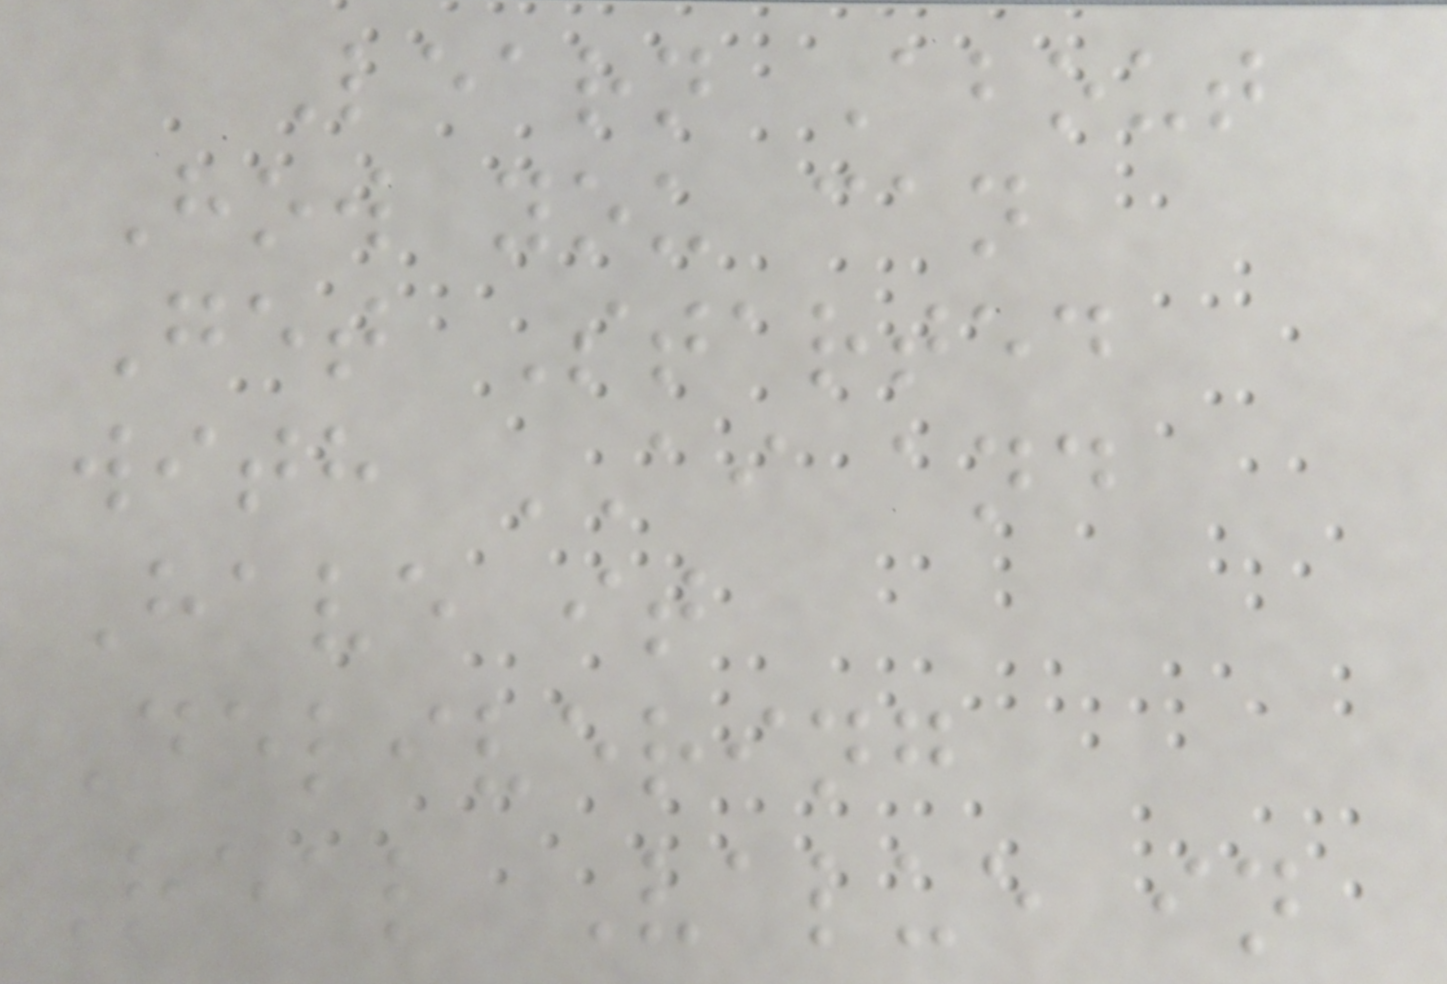Learn About
How you can
Get Started
with AI and
Have it
Delivering
Real Value in
